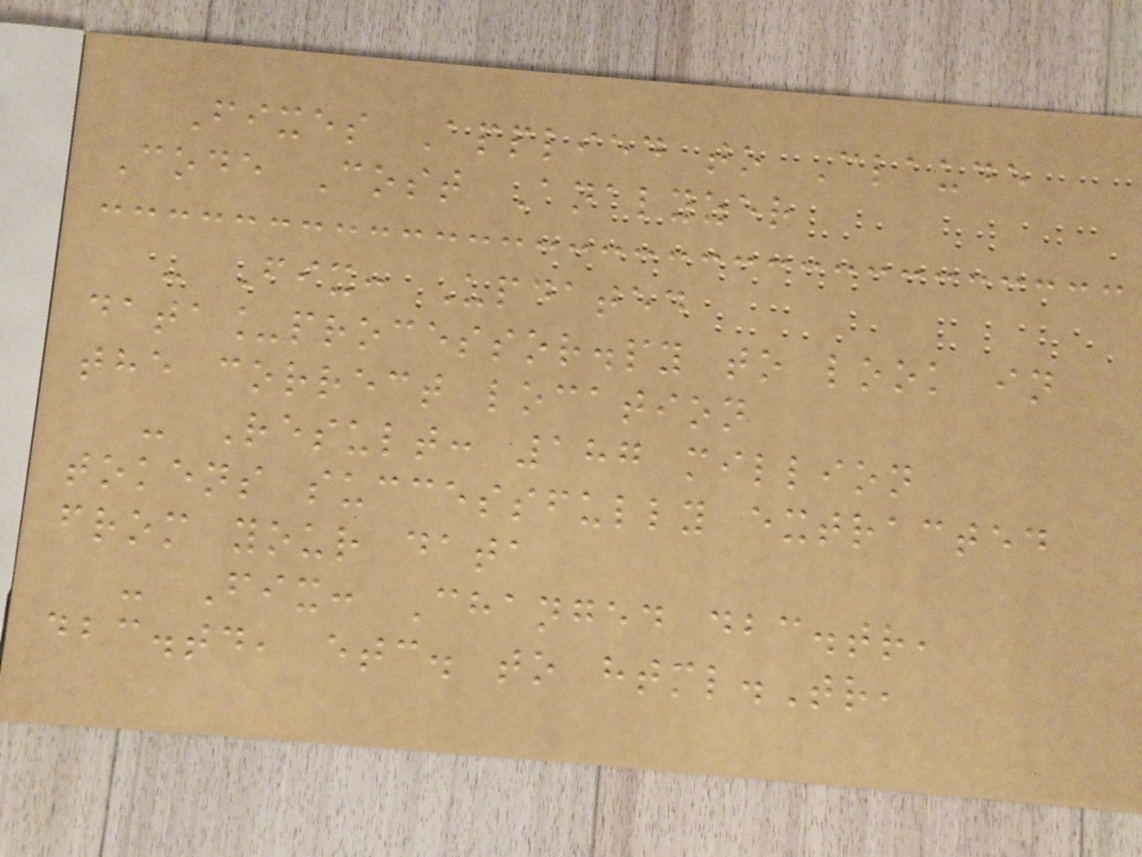Fixes Applied to Claude
Code Cost Analyzer
- Fix: Updated
data_processor.py to look in
the correct location
- Result: 187 million
tokens successfully extracted
from your data
- Fix: Changed dbc.tr,
dbc.td, etc. to html.Tr,
